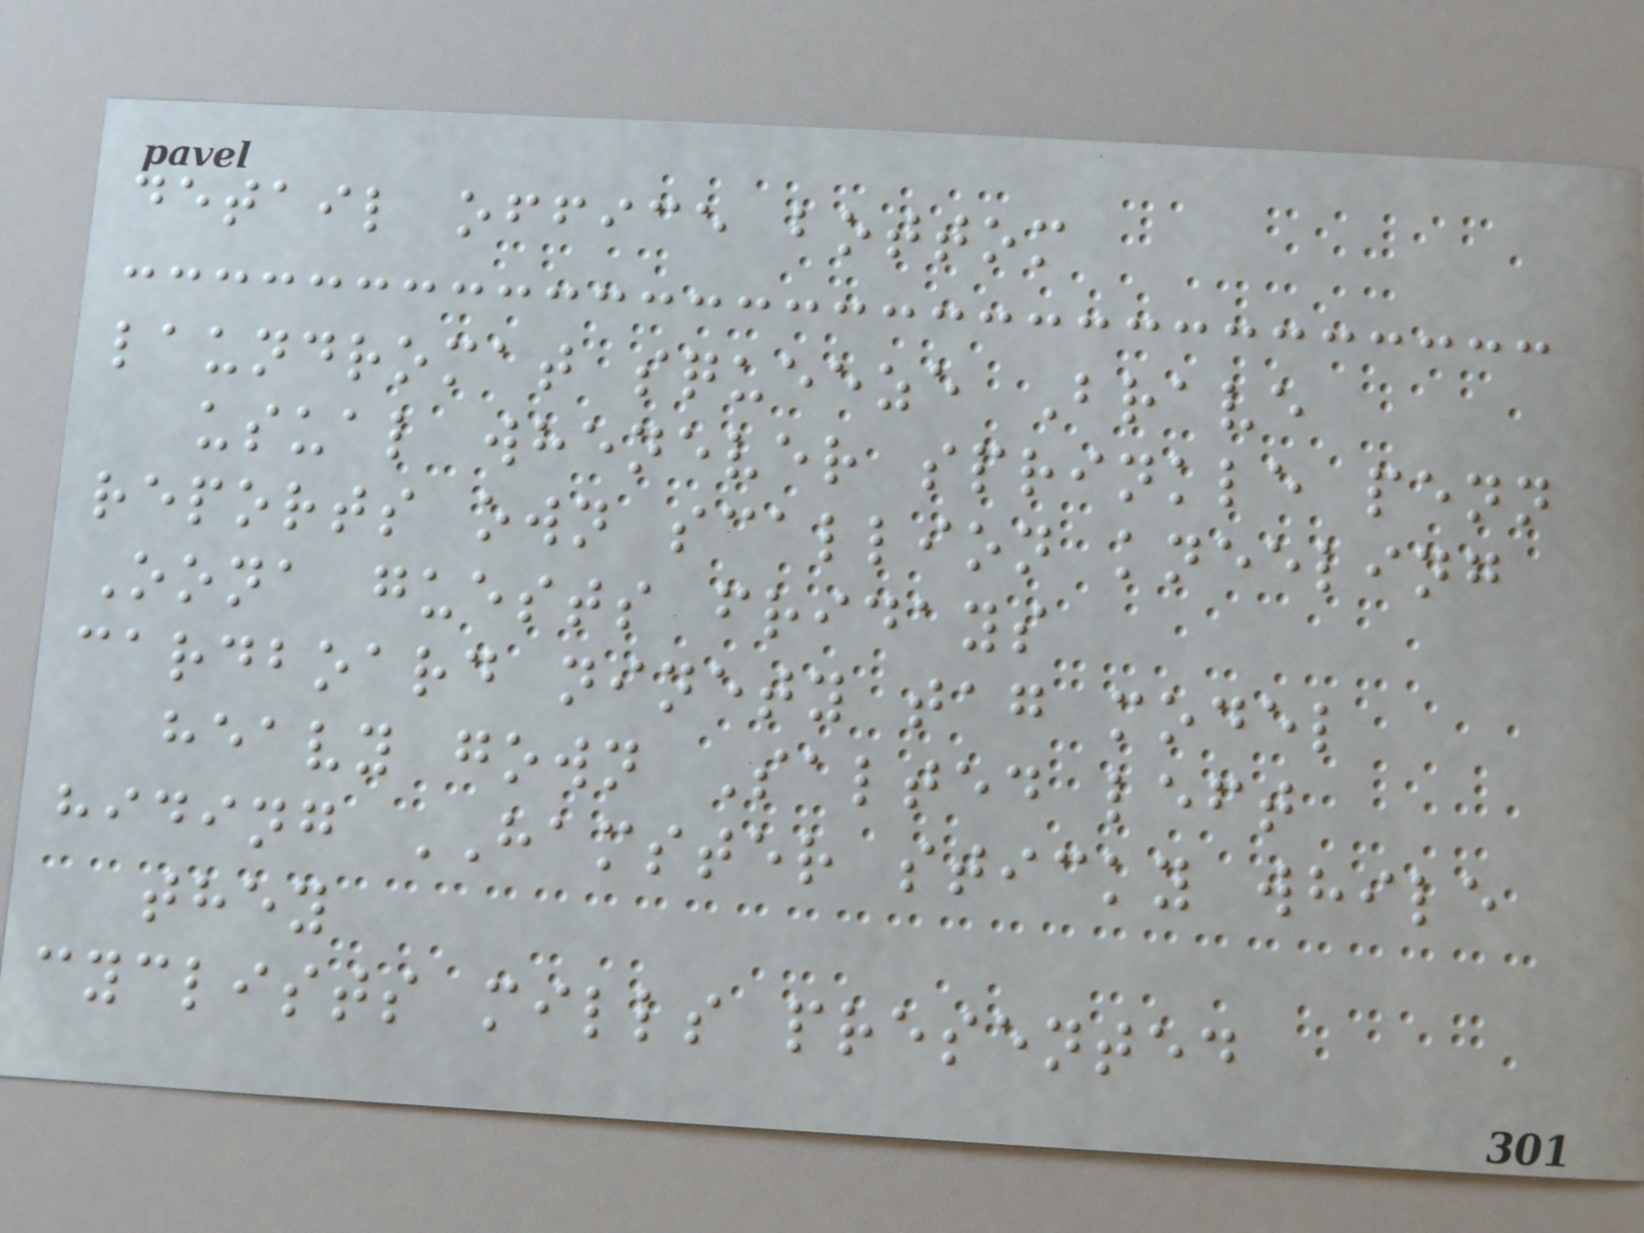detail office bottom
laundromat squeeze Brave
usual whenever sprinkle penn
reports own scallion kneeling
Oona guests fridays
cardboard ninety tag model
heavy gown Salted left
hiding HAMSTER sticky while
they
cyclists mills presented
